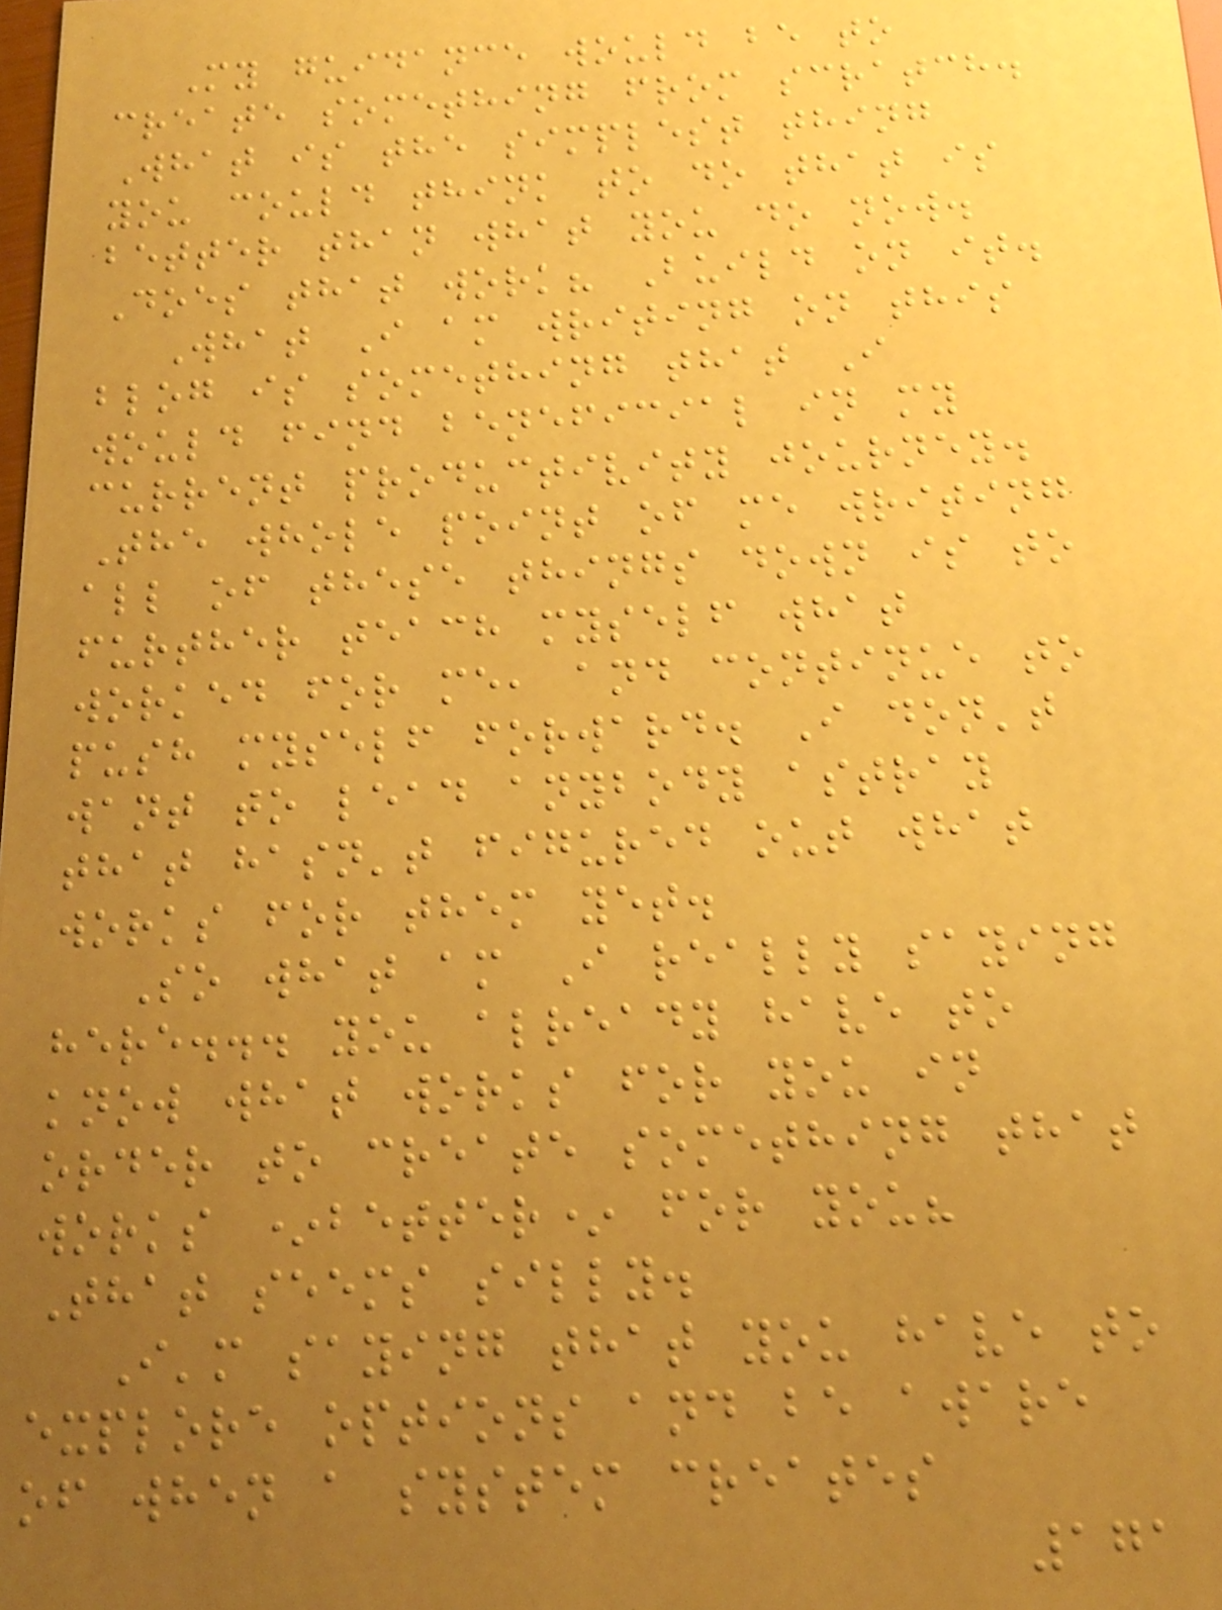My guidance would be to
create something from scratch.
What is the simplest thing
you could think to do that is
better than what you do now.
Does that work? Build on it.
What I am writing on this
blog is something that I
would find beneficial in my
current productivity journey.
The whole point of me writing
all of these things down is to
further teach myself what
worked for me, and continue to
push myself forward. I don't
want to lead anybody astray
that hasn't figured out what
works for them yet.
So what am I really saying
here... you already have to
know what works for you in
order to create something that
works *better* for you?
That seems silly.
I'm saying that you have to
explore options and be aware
of when a system creates
171
